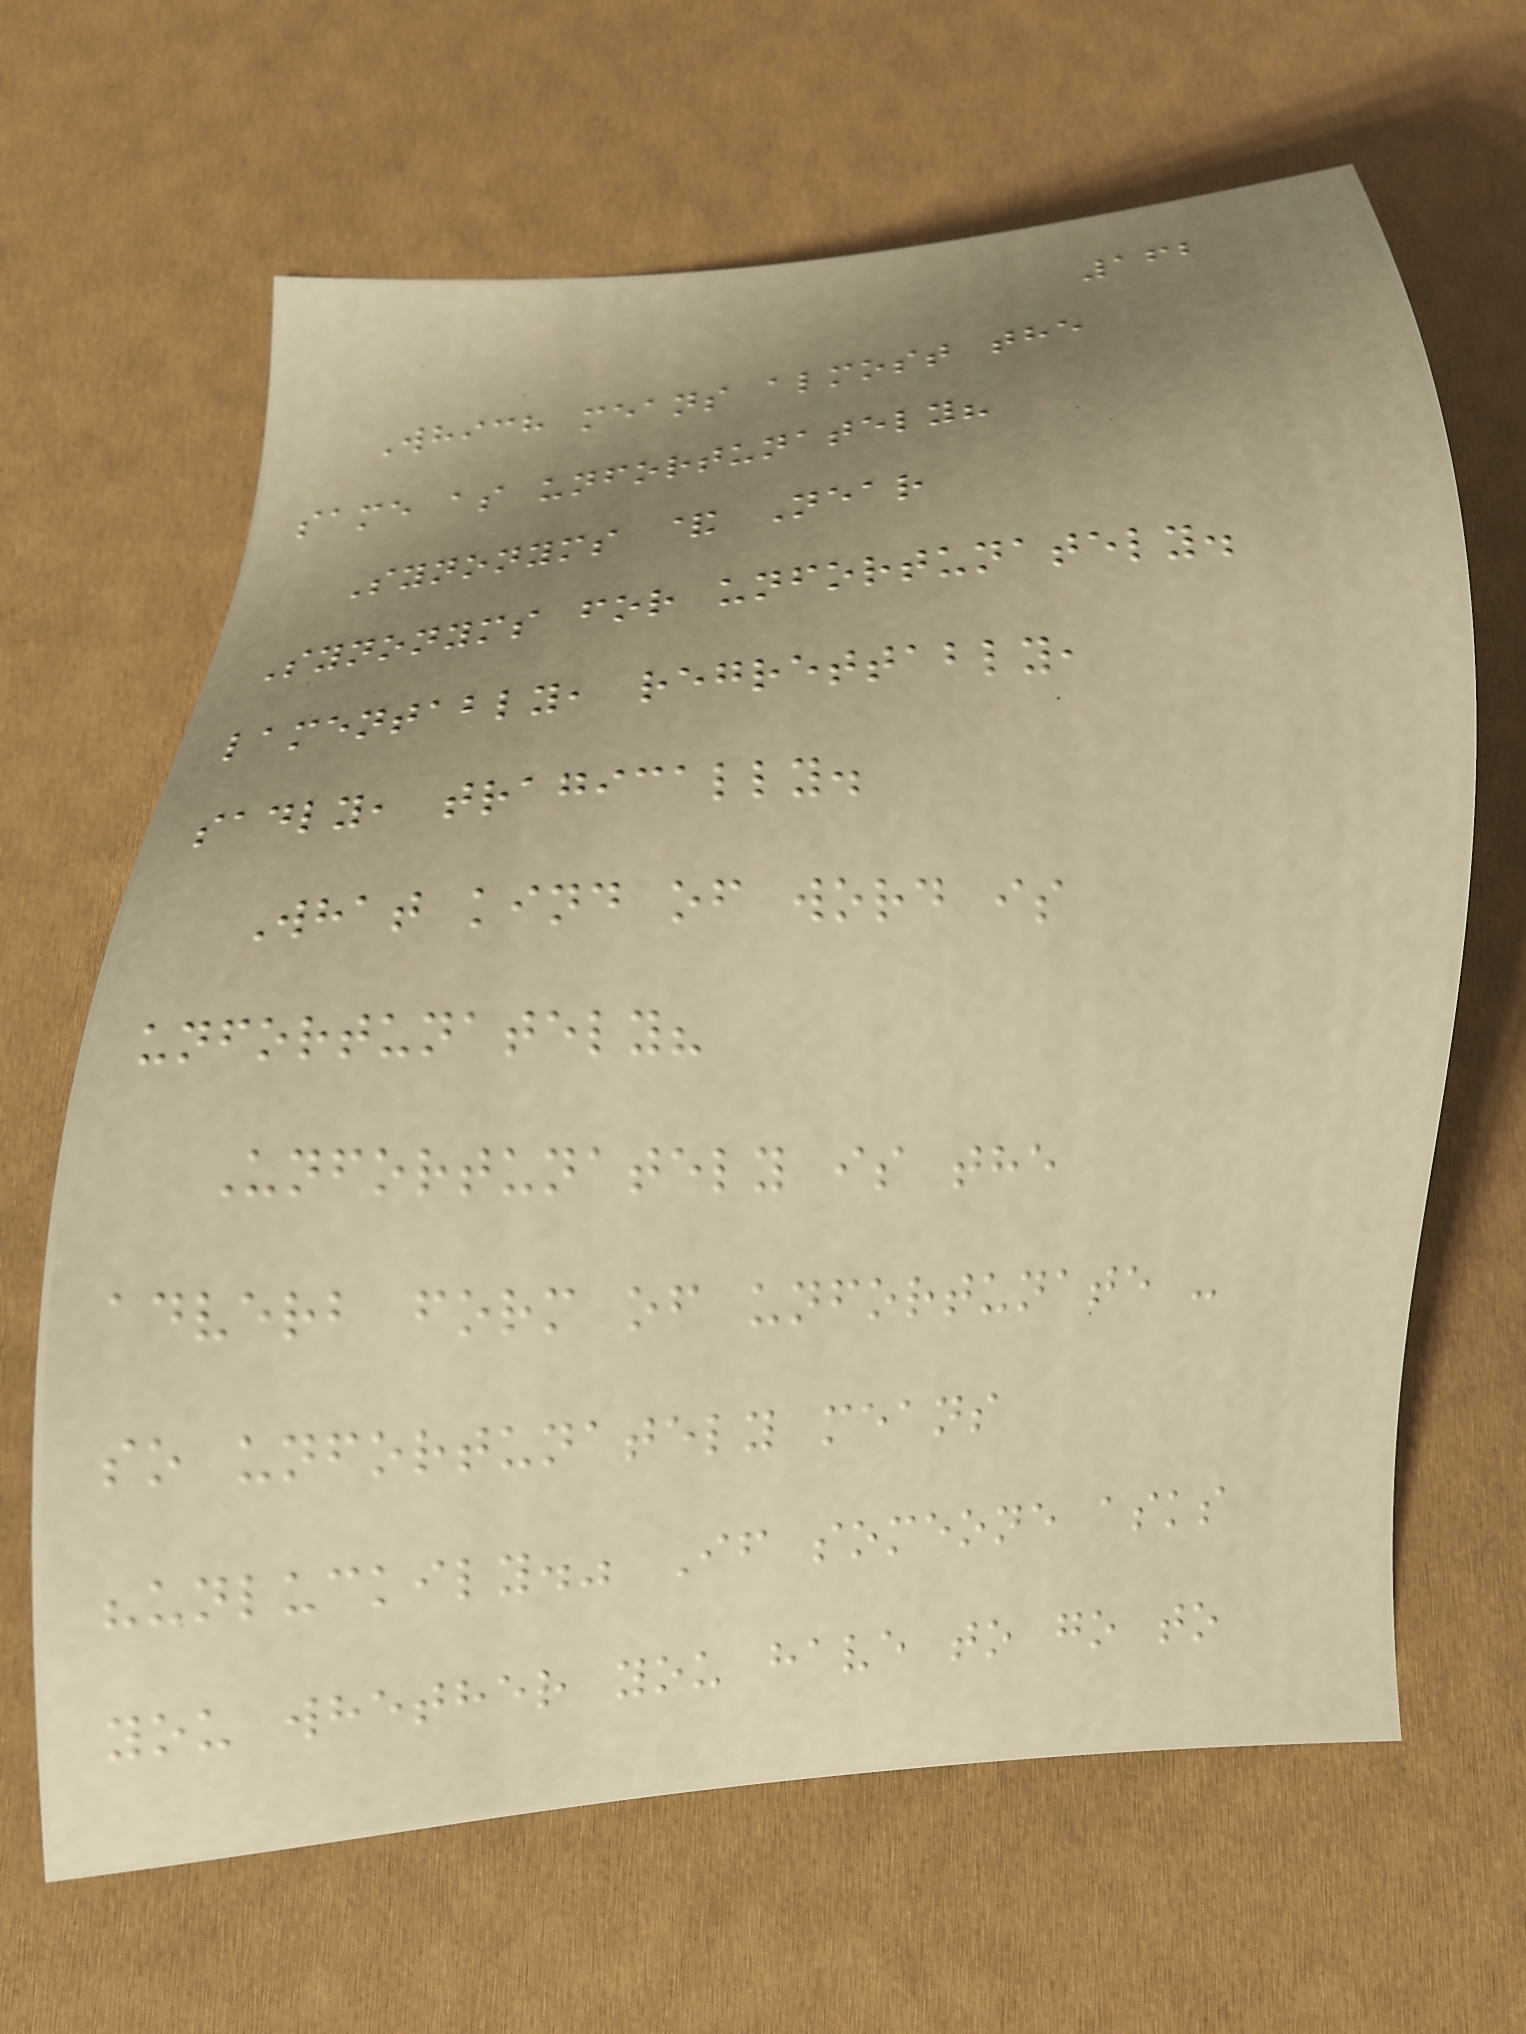162
Which means almost the
same as unfortunately?
Synonyms & Near
Synonyms for unfortunately.
lamentably, regrettably,
sadly, tragically.
What kind of word is
unfortunately?
Unfortunately is the
adverb form of unfortunate -
so unfortunately means
"unluckily." If someone asks
you whether you have to go to
